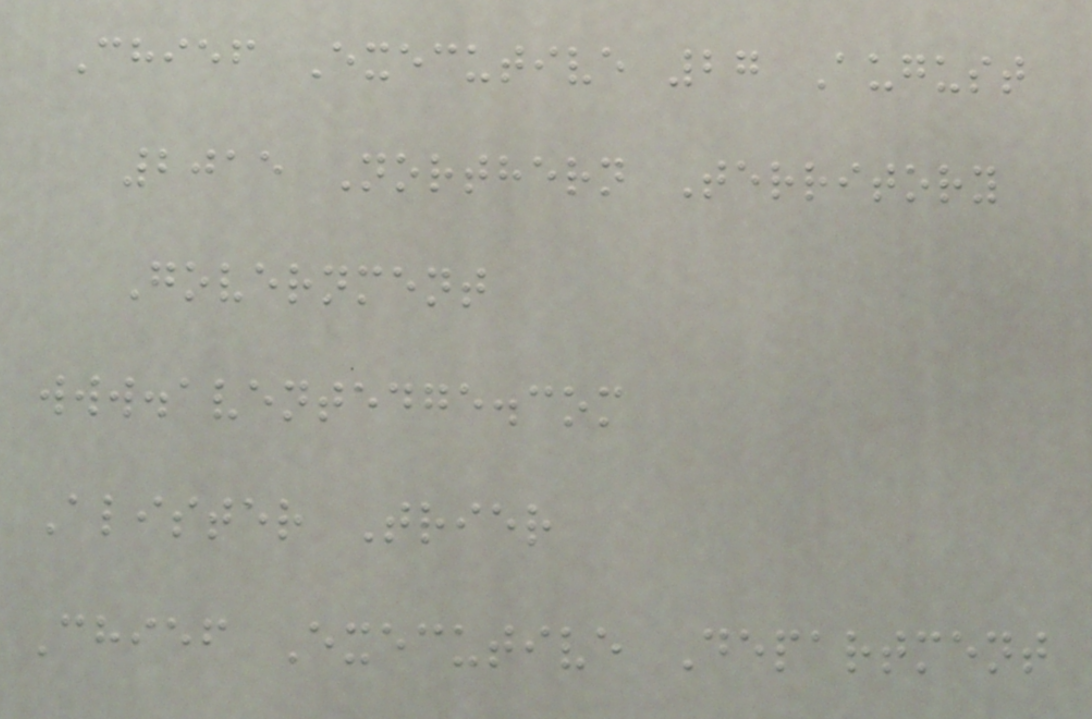Chief Executive 27 August
2015 Northern Territory
Government
www.aventedge.com
Alister Trier
Chief Executive Department
